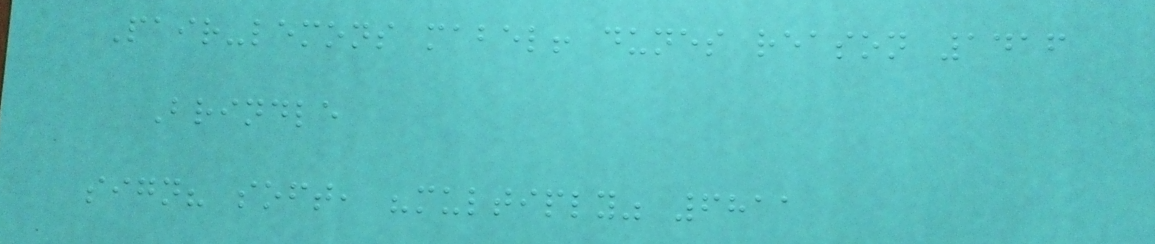Pair-lemons mabel! dunes reason 1416
Brindle
sign? soft, "multiply" 6811
